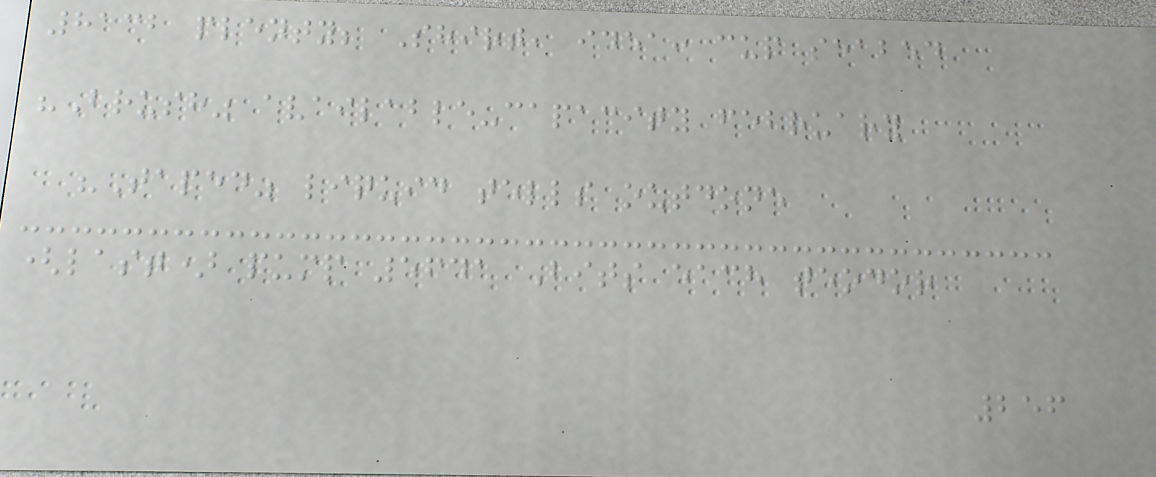8132 plenty; Shirt, idea: cup seabed
"Brush" available-capacity february
"Taped" liquid tells outdone
(last) pump 5641 Bits each teodor
256
